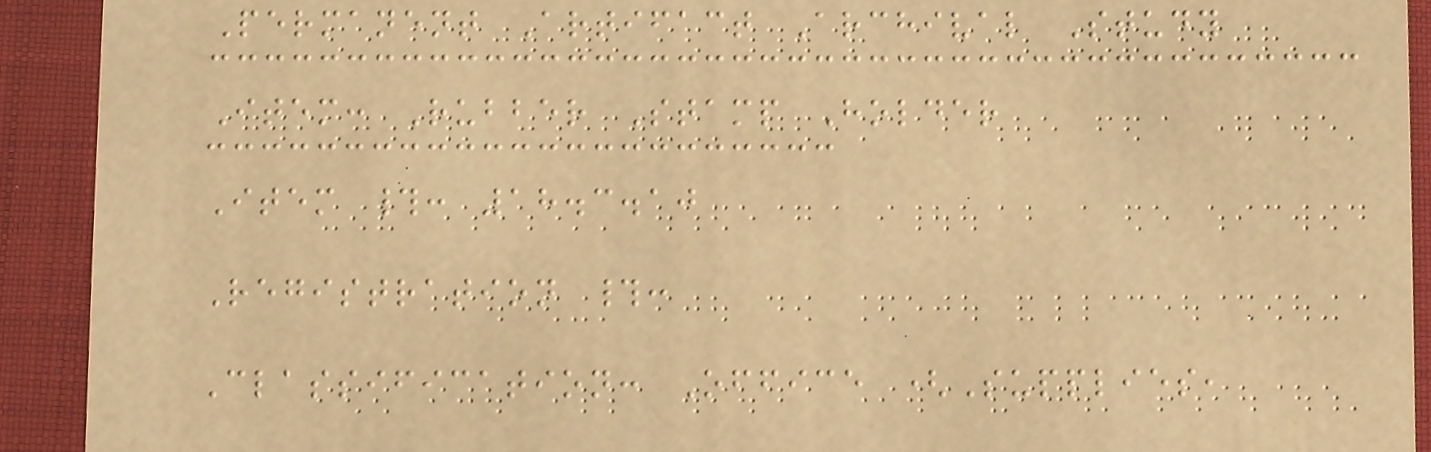Permanent Artifact Archival Study
Item: Rubber Stamp Holder
Item #: 18.3.10
Registration #:
Classification: Office (Supplies,
